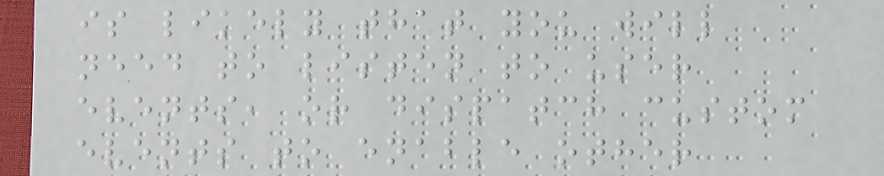is likely that you will
need to listen to user
events, or dispatch custom
events to enable other
